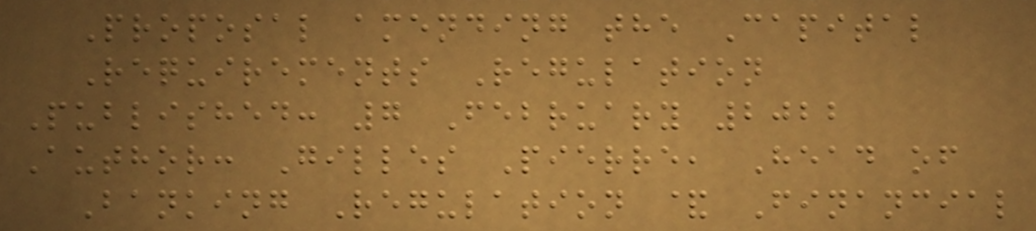Proposal amending the Capital
Requirements Regulation
Published: 7 February 2022
Author: Gilles Pierre, Head of
Banking Regulation & Financial
